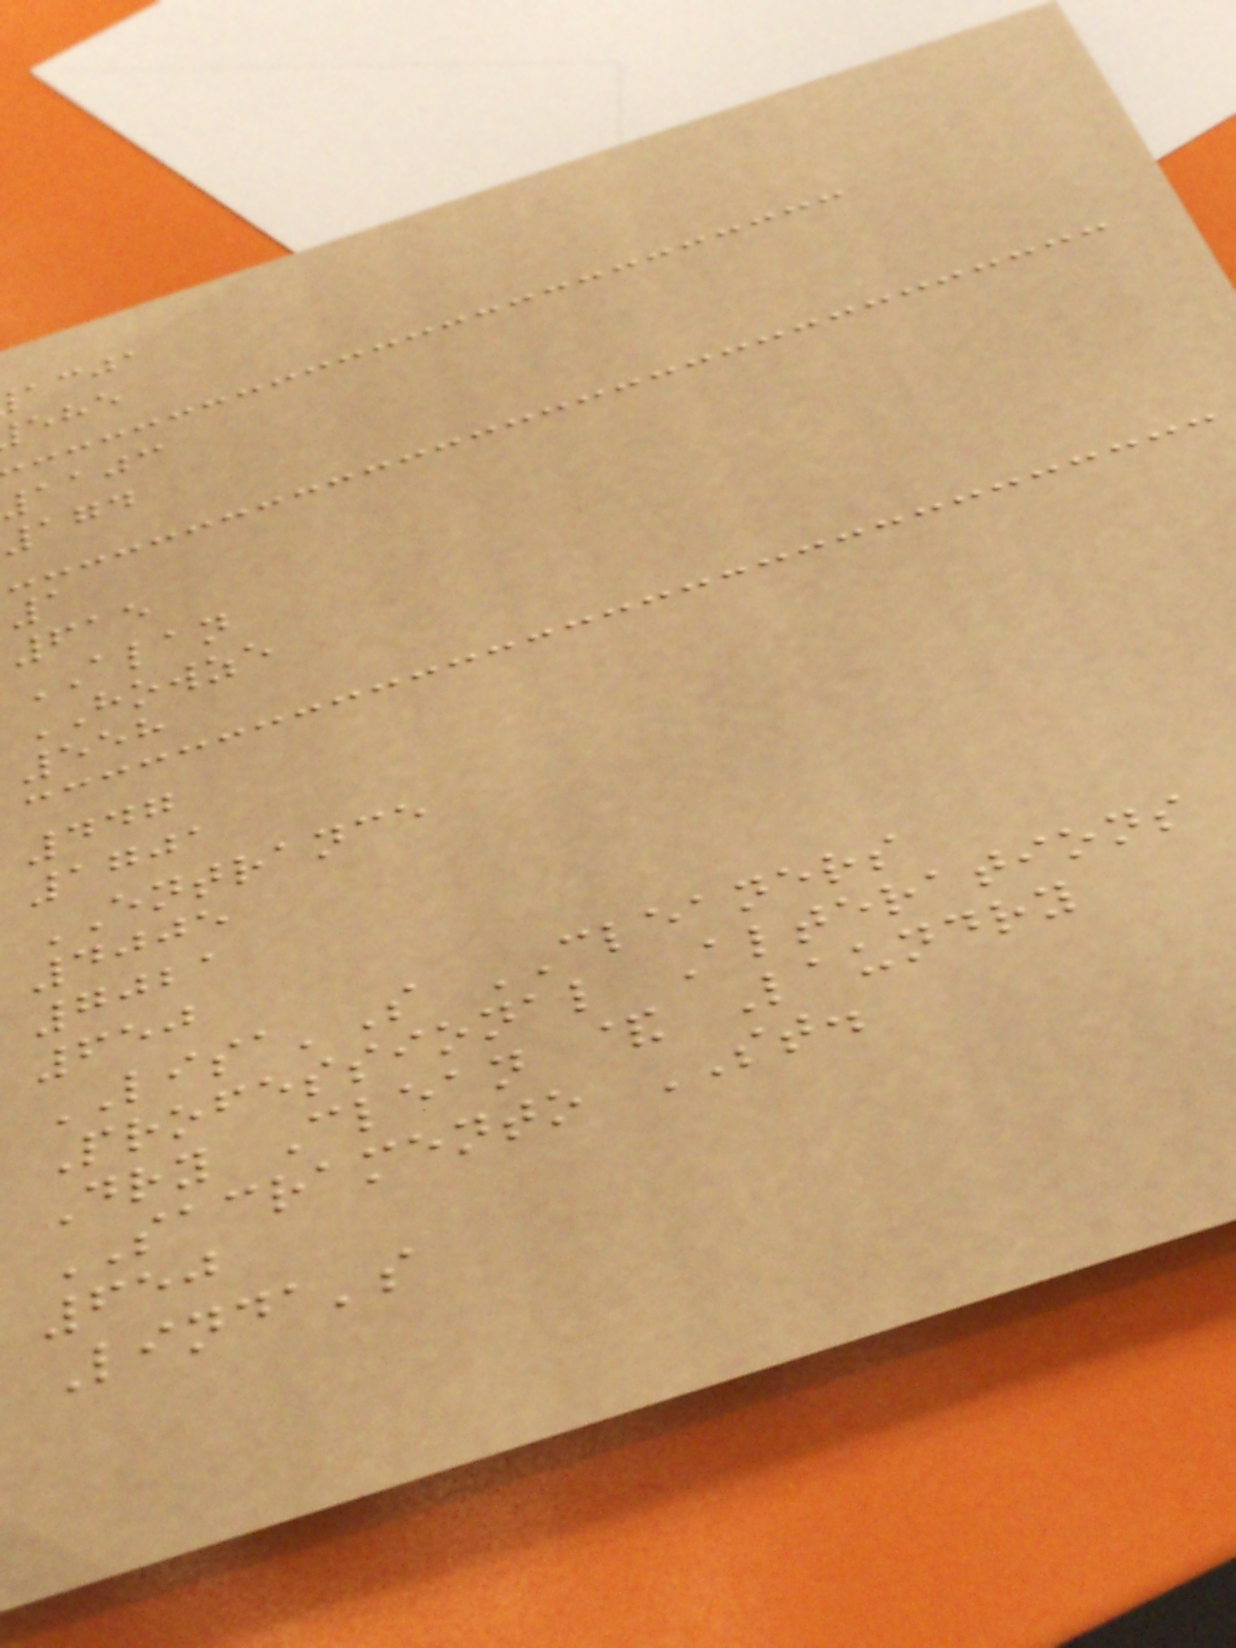acja
aajc
174
1
615
ALAN
HOWZE
558
447
1701
ENTRANCE
4005
7021
650
LISA'S CLEANERS
Professional Alterations
Dry Clean & Laundry
SACRAMENTO ST.
650
Linda's
